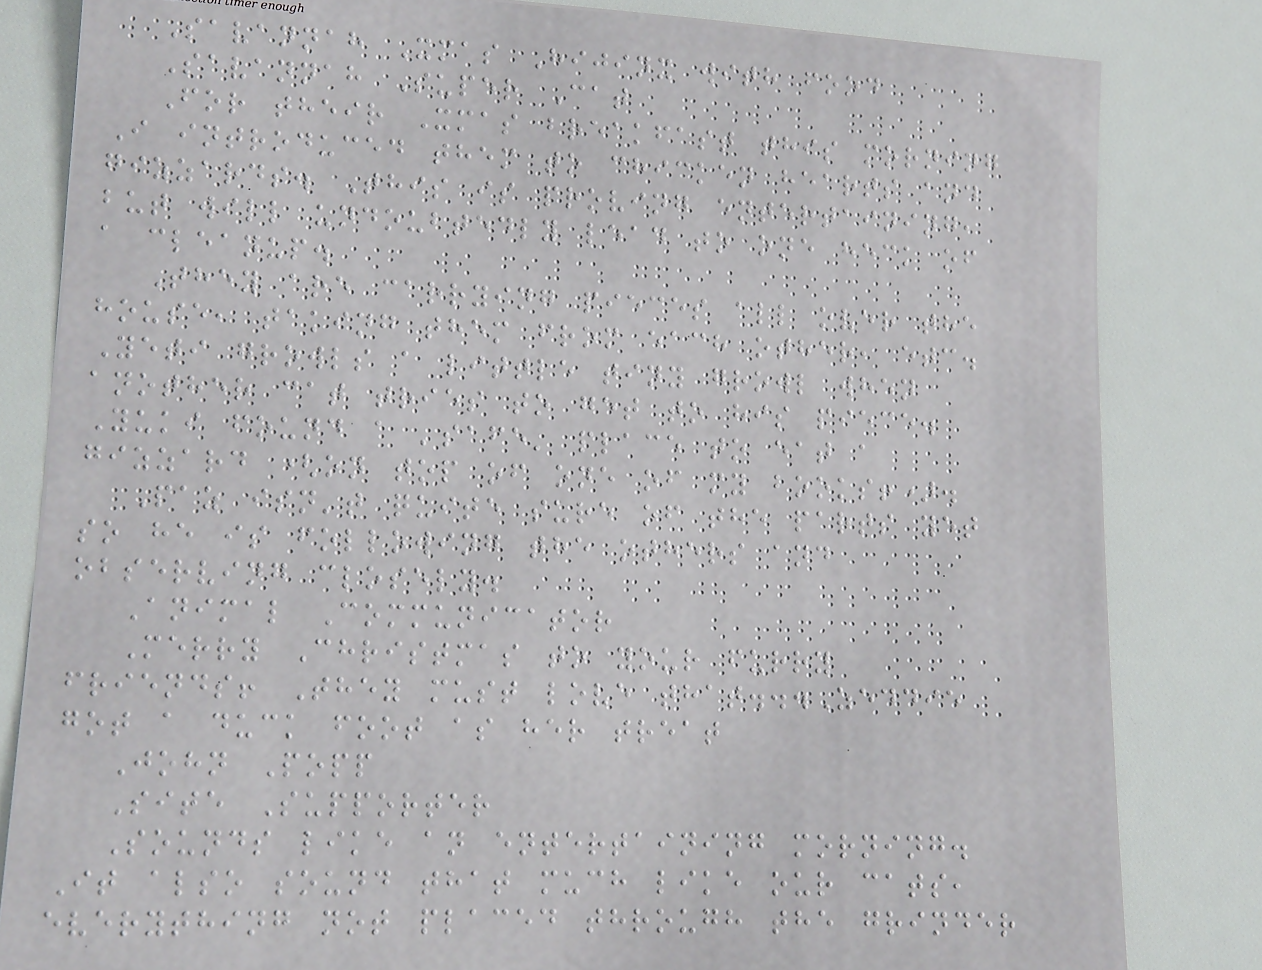Savannah Xmas Hijinx with food
Savannah Super Cat
For their Xmas breakfast this morning
I introduced them to chicken hearts and
gizzards. This is proving entertaining,
but will undoubtedly lead to one heck of
a cleanup.
They are carrying pieces all over the
house, taking them from each other, etc.
Yeti growls a little tiny growl when
another cat tries to get to his piece.
Yuki found a 'safe' place to eat a
gizzard (on top of one of my books!).
Paz isn't quite sure of the parts yet
so he is following the others and
observing closely.
Animal Communicator
Merry Christmas to your furry
friends! They must love that...Zeddie
got a duck foot as her treat
John Popp
Site Supporter
Sounds like an entertaining morning.
It also sound that much like our cats,
everything not placed through the grinder
